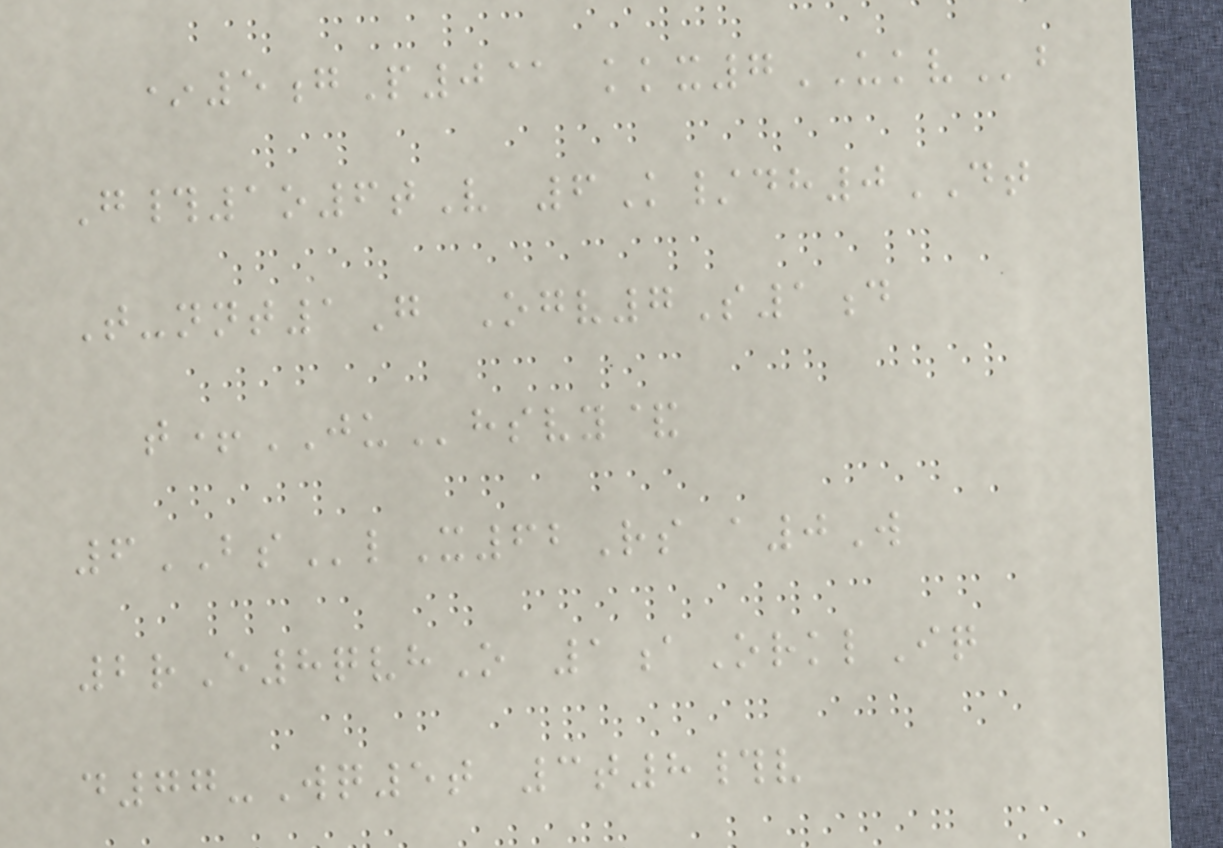*5gP0@ kkx7UKVb
G#1o6tV 6K/dh0DT
T-nnt1G Ogv7S1d
t+JUhsvy&
6BSlX62Rs a0W
2rE8qvhO 1aOrklIq
d77-Wq5t 3t8#v
